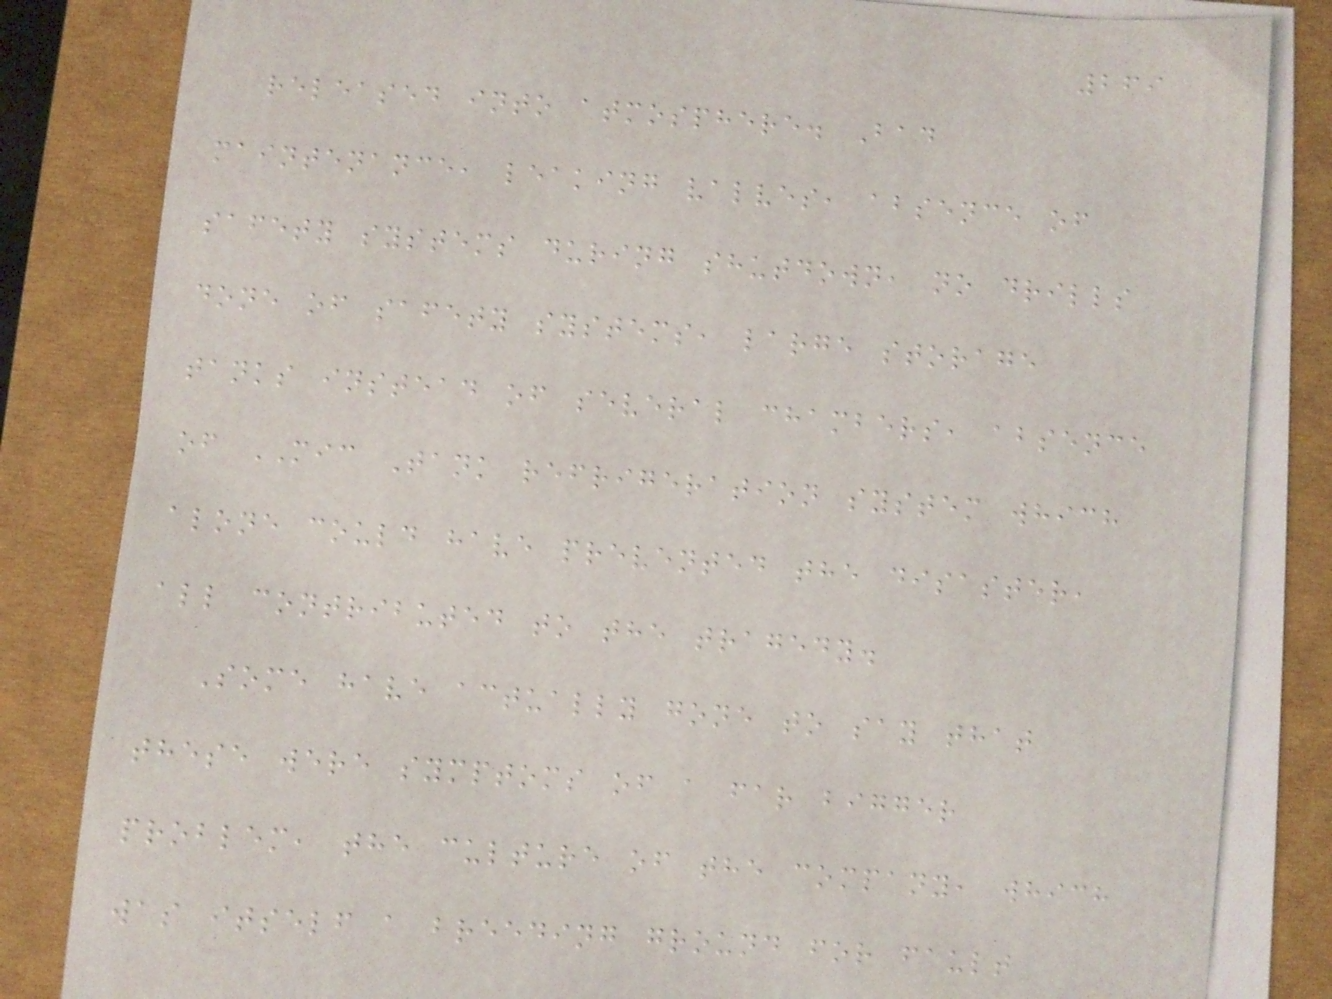269
released into atmosphere. Bad
maintenance, leaking valves, absence of
safety systems during shutdown, no drills
done of safety systems, large storage
tanks instead of several chambers, absence
of MIC Tank refrigeration system which
alone could have prevented the disaster,
all contributed to the tragedy.
Some have actually gone to say that
these were symptoms of a far bigger
problem, the culture of the company, which
was itself a breeding ground for fault
